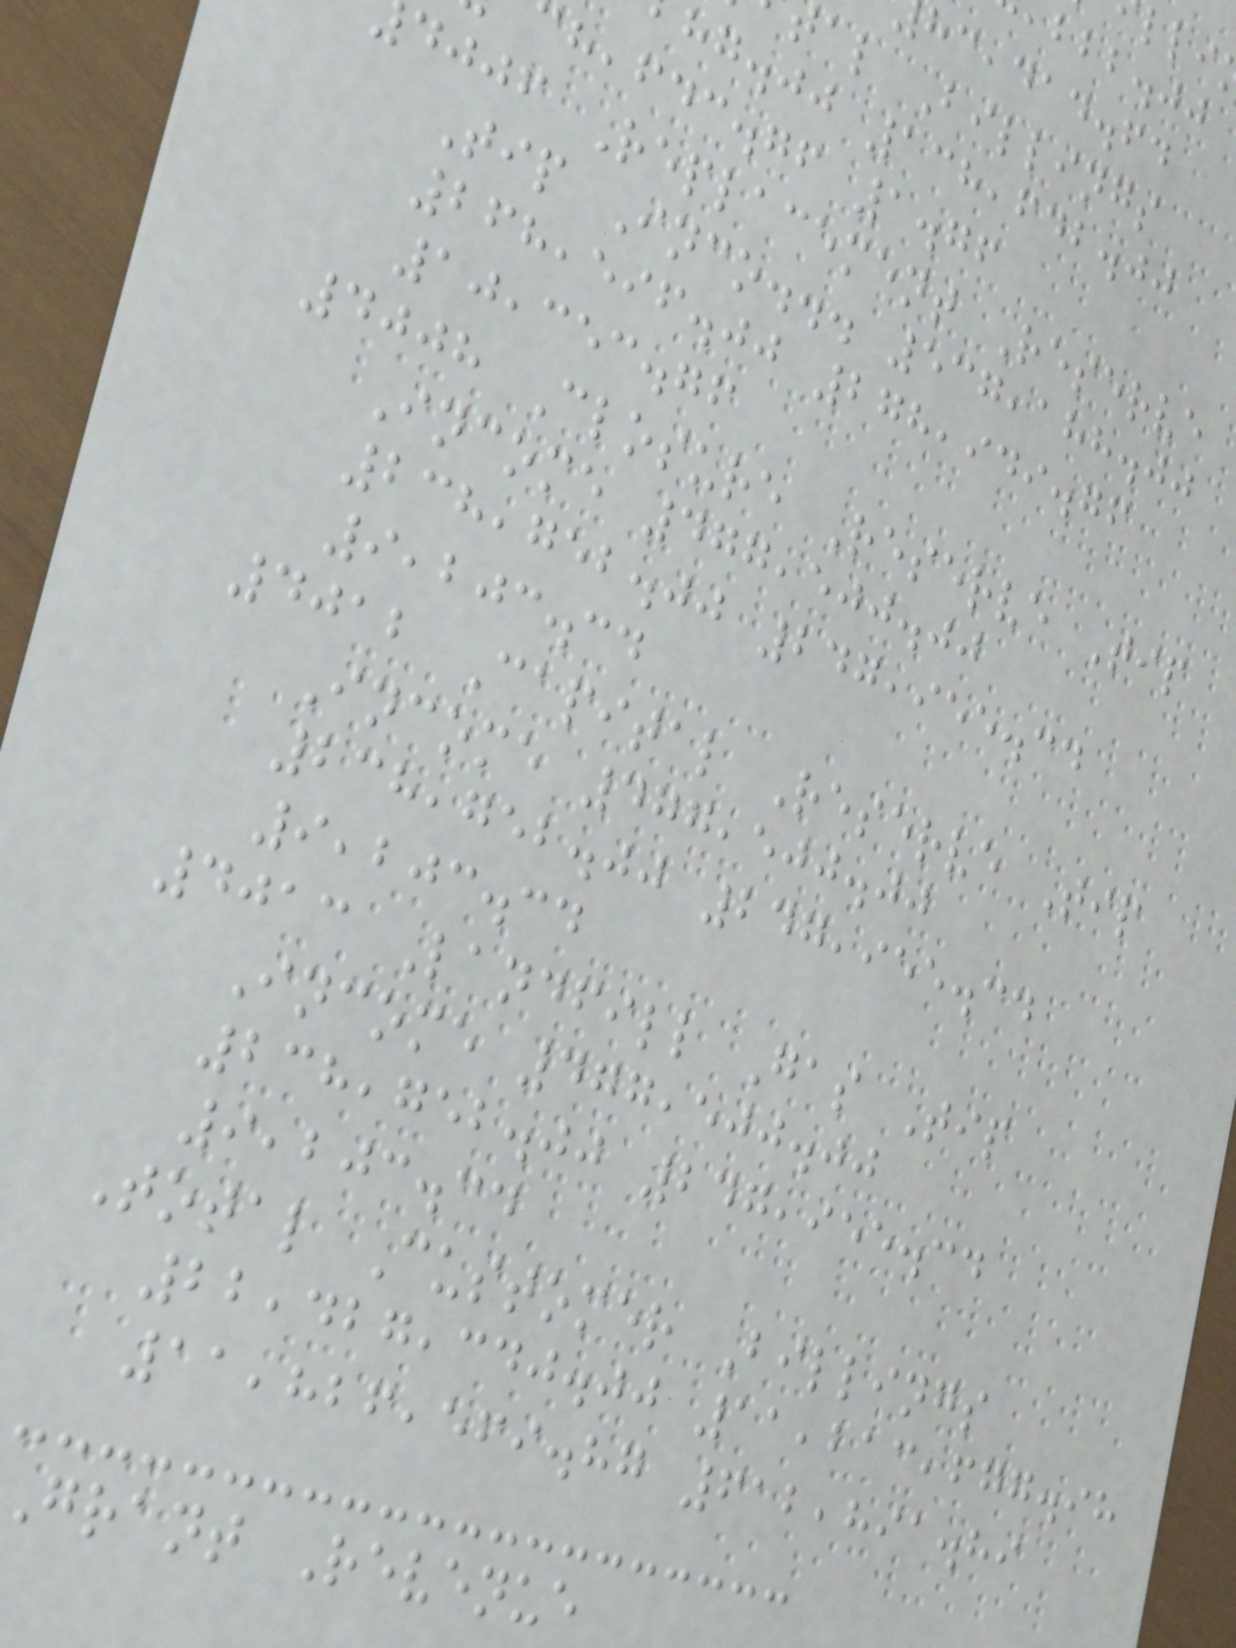bbb.jj
,dad.fd
al Billings
hg.jj 138,642.00
,fdc.gf 1.76
djjf Replacement Reserve
Tip Inco... 537,188.00
268,596.00 278,949.76
10,353.76
4008 Closure Reserve Tip
Income 477,500.00
238,752.00 247,955.34
9,203.34
4012 Capital Reserve Tip
Income 477,500.00
238,752.00 247,955.34
9,203.34
4013 Landfill Gas Tip
Income 477,500.00
238,752.00 247,955.34
9,203.34
Total Customer Billings
22,427,340.00 11,213,677.98
11,826,569.87 612,891.89
grant Revenue
